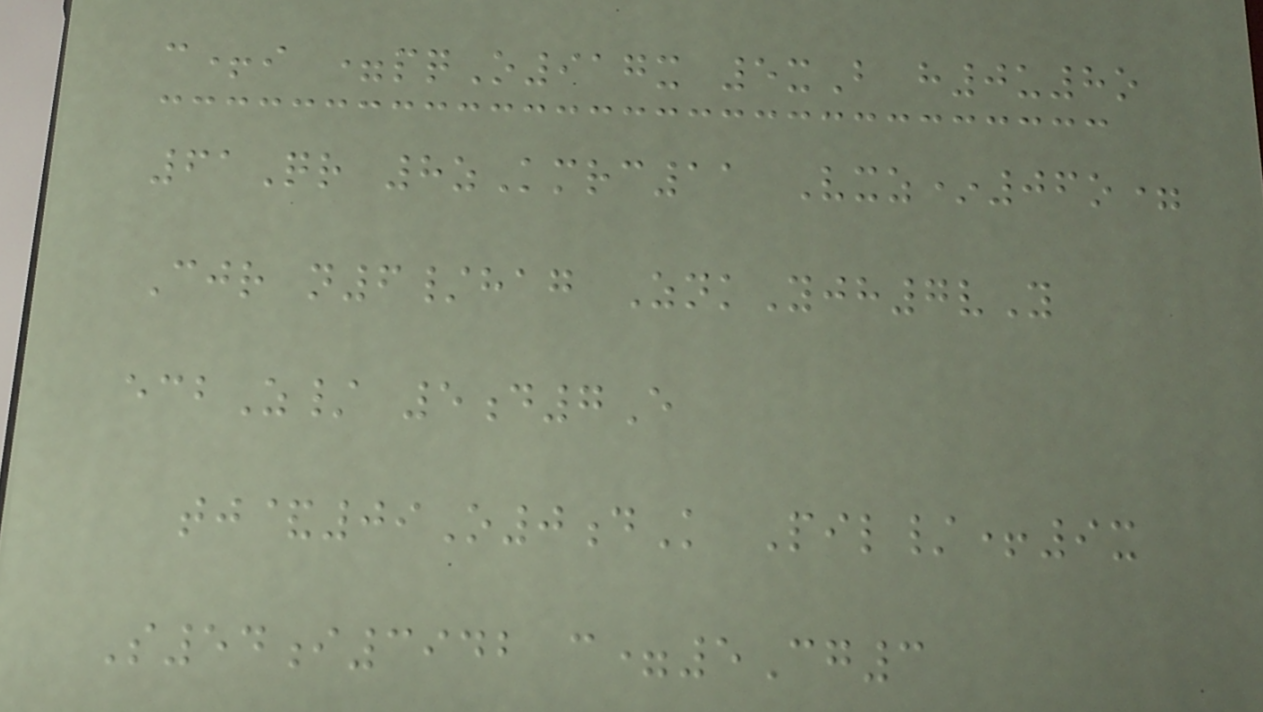c+i =pqO917x 5xB h0u8o
61Qr 8zKmrc11 Vxz*06o=
Cjr n6/hag ZnkYjh7vY
ecbZ/ 5d7E
tj&09O0dK Pil/+9x
S54i3942 c=5Cg3
